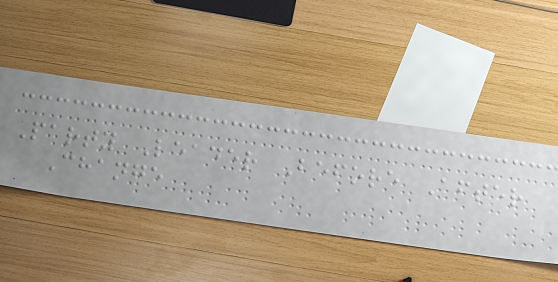Party Leader Before After
Change
